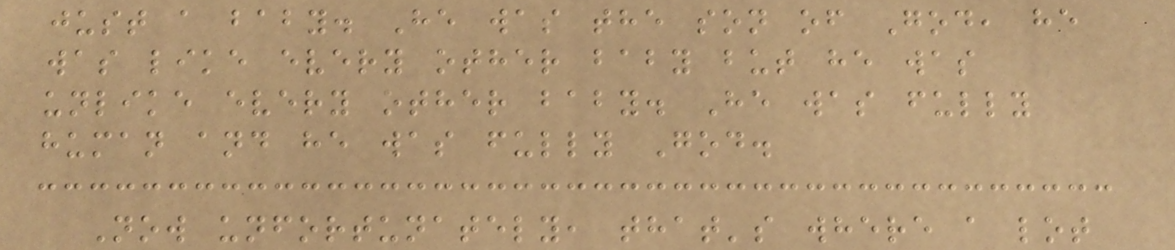just a baby. He was the son of God, he
was like every other baby but he was
unlike every other baby. He was fully
human and he was fully God.
Now unfortunately, that's where a lot
